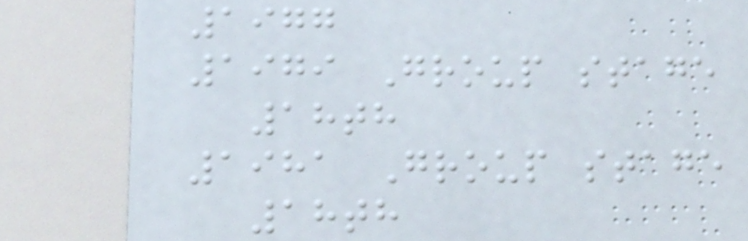1977
1979 Group stage
18th
1981 Group stage
18th
